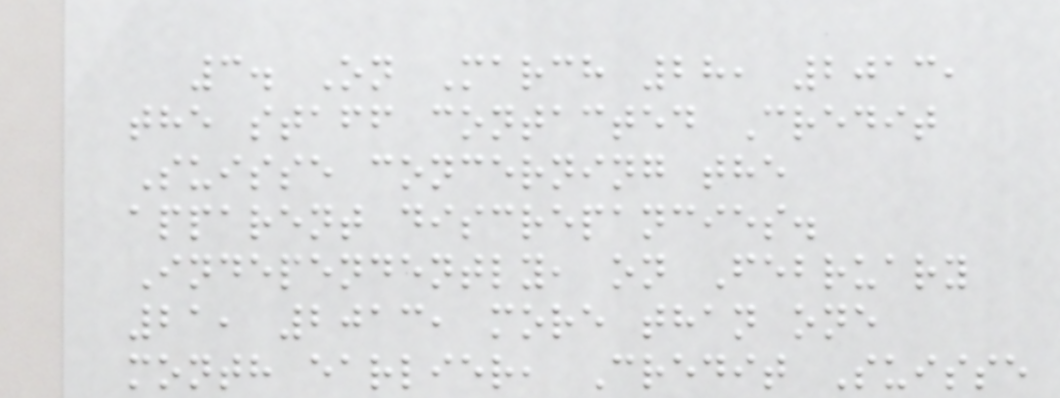3. On March 28, 2013,
the staff contacted Credit
Suisse concerning the
apparent discrepancies.
Independently, on February
21, 2013, more than one
month earlier, Credit Suisse
